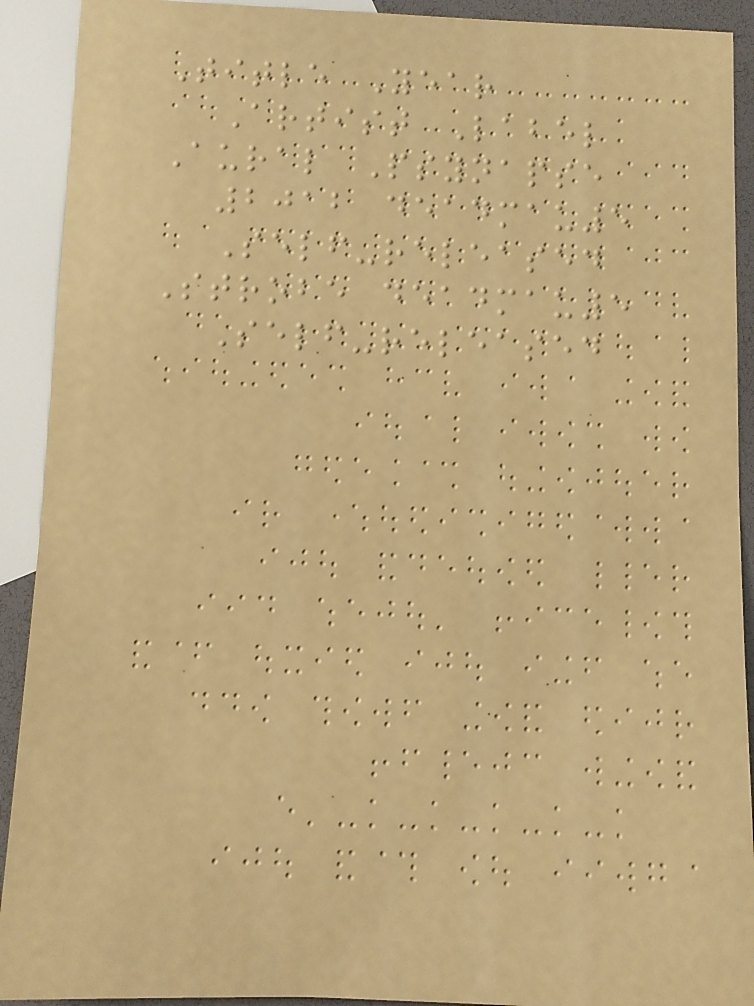Title Year
Artist Label
Aural Psynapse
2012 deadmau5
Self-released
Strobe deadmau5
Self-released
